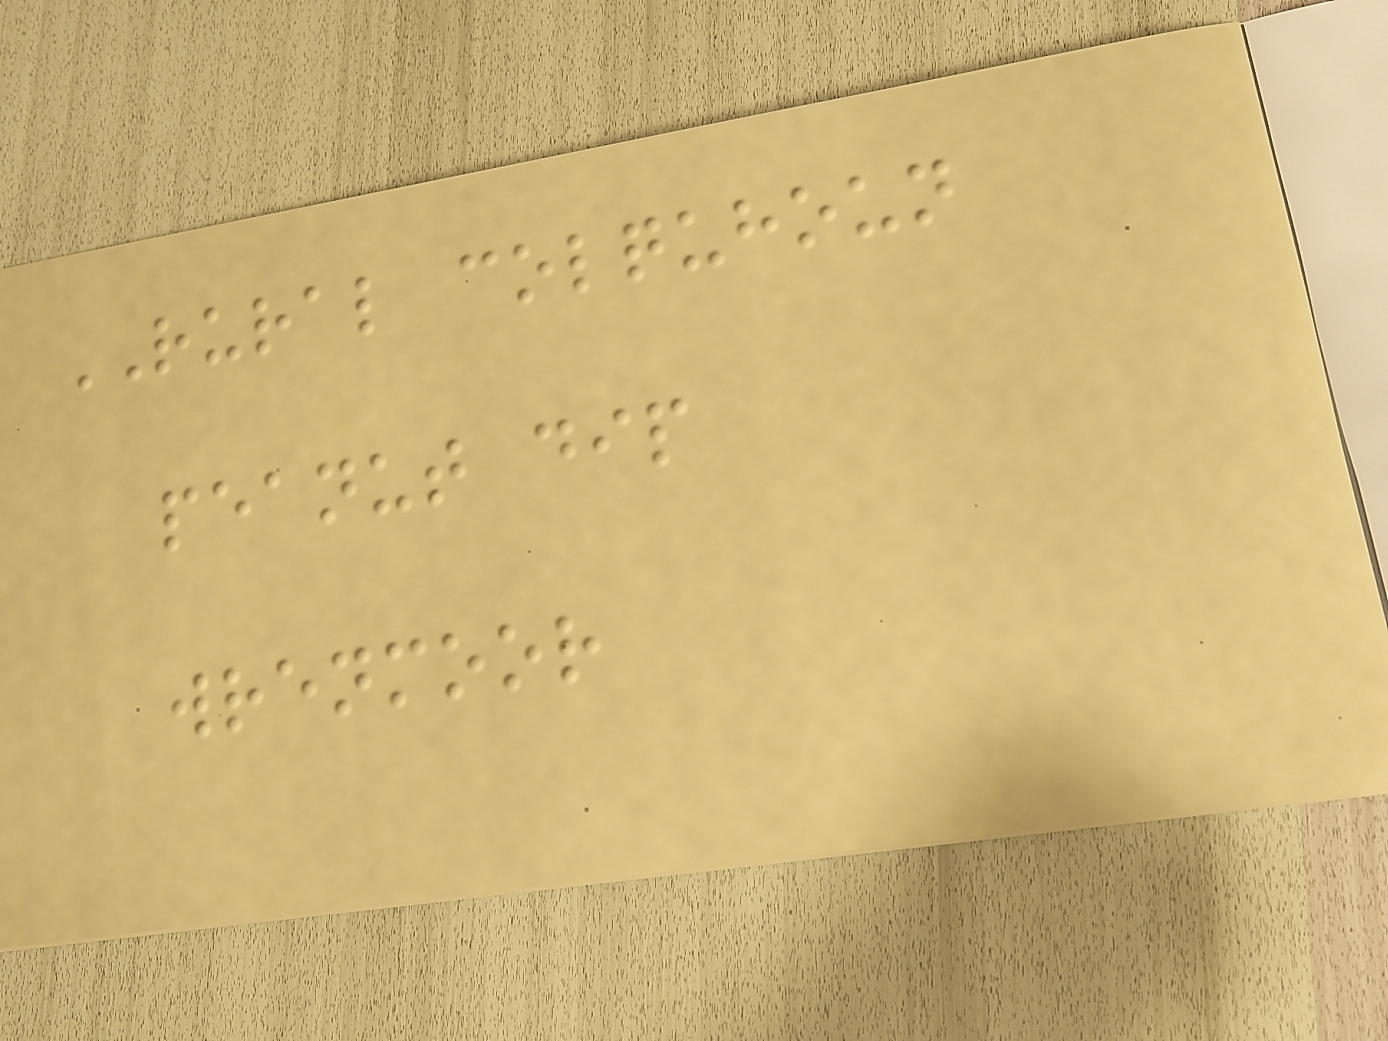RURAL colquhoun
peanut dip
wrenmoor
